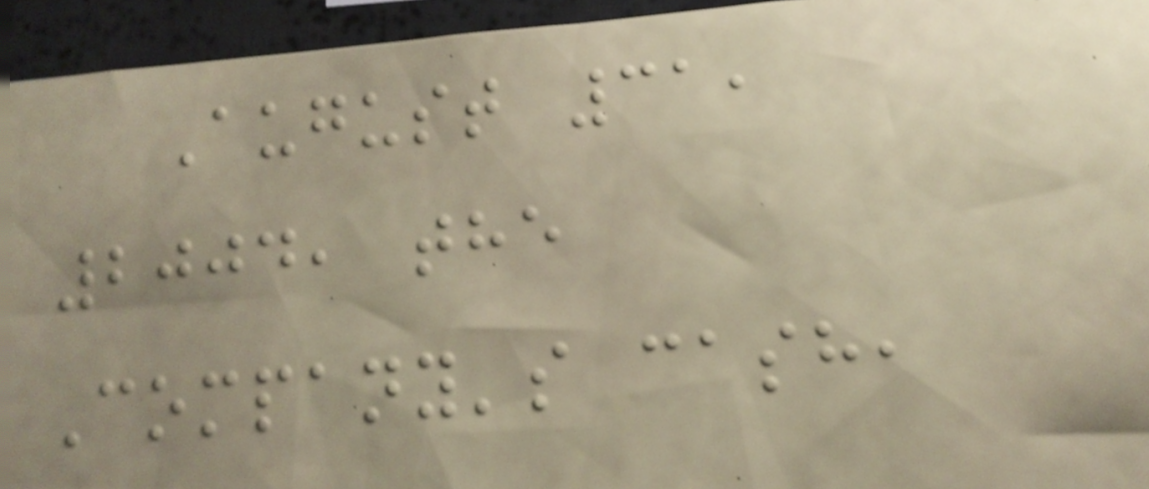August 31,
2004, the
Company's cash,
